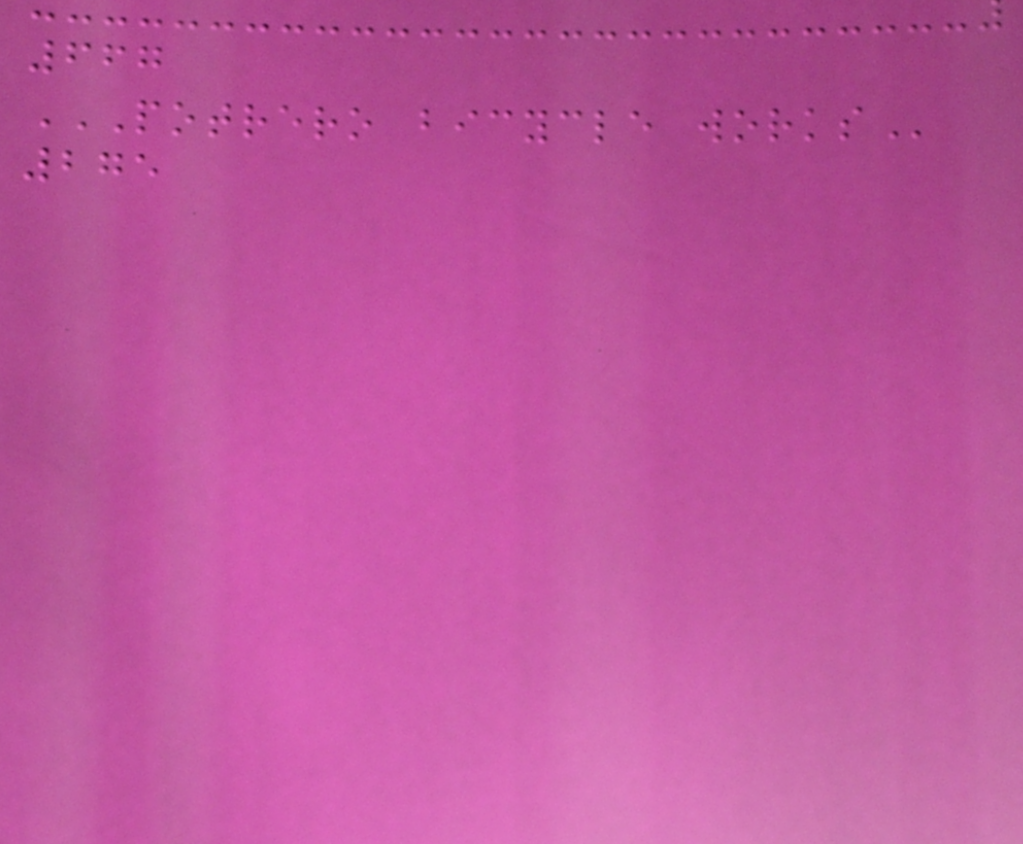667
POTRERO BICYCLE WORKS
275
